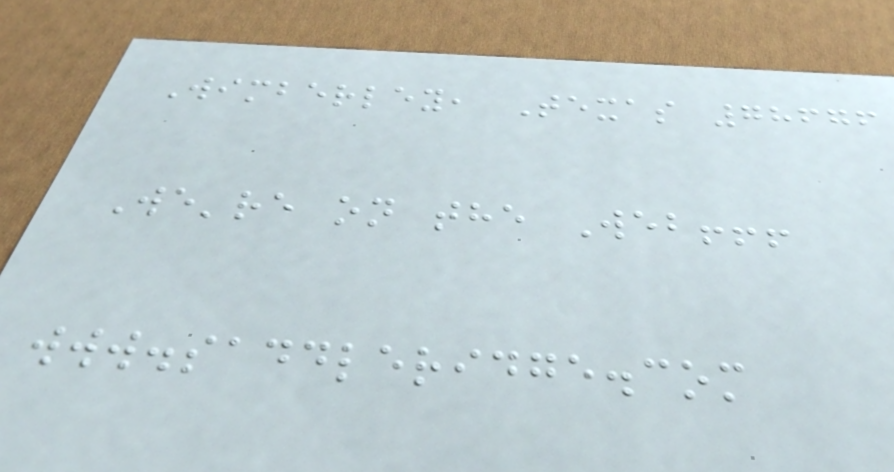Wimberley, Texas 78676
We're on the Web!!!
www.saddleridge.com
